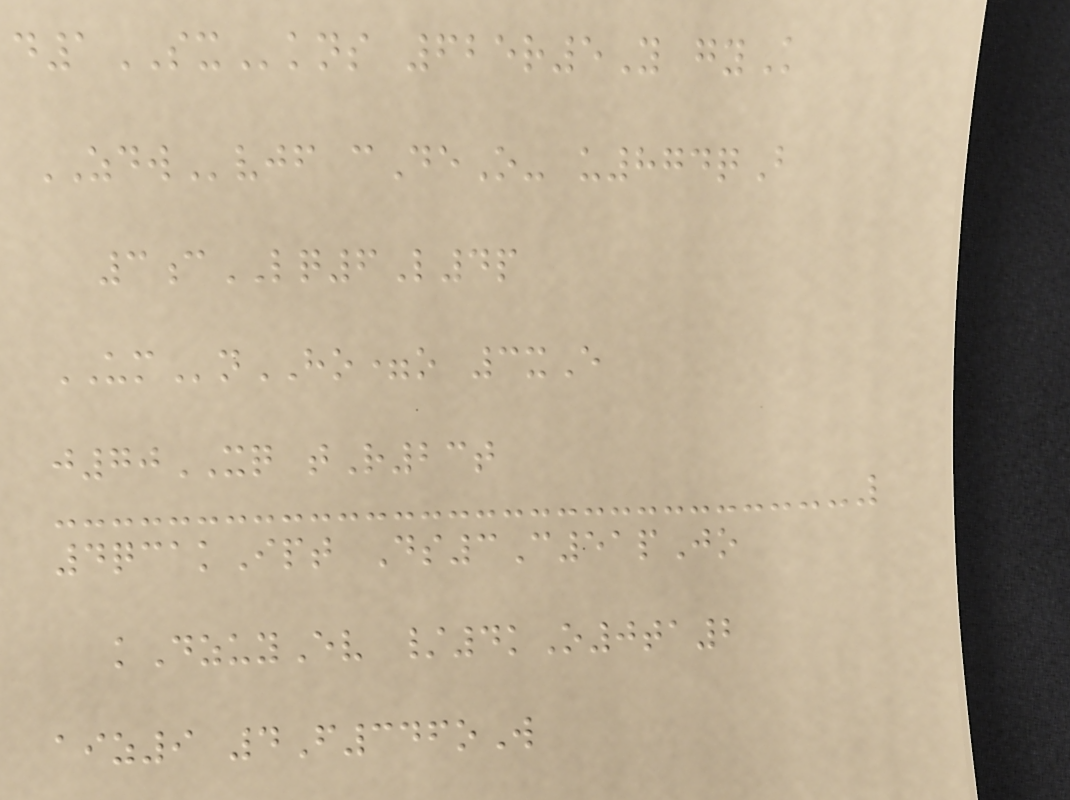d1SXkns 625r5Y gyK
ZDWvjf cDeO- u874qB
3cLQ6L4p
UMnHO=o 3xE
j70XQ tR23t
4qcakIpt Ds3C51pJo
kDzuyEv /4kO0ta2
aiz9 4F346oW
